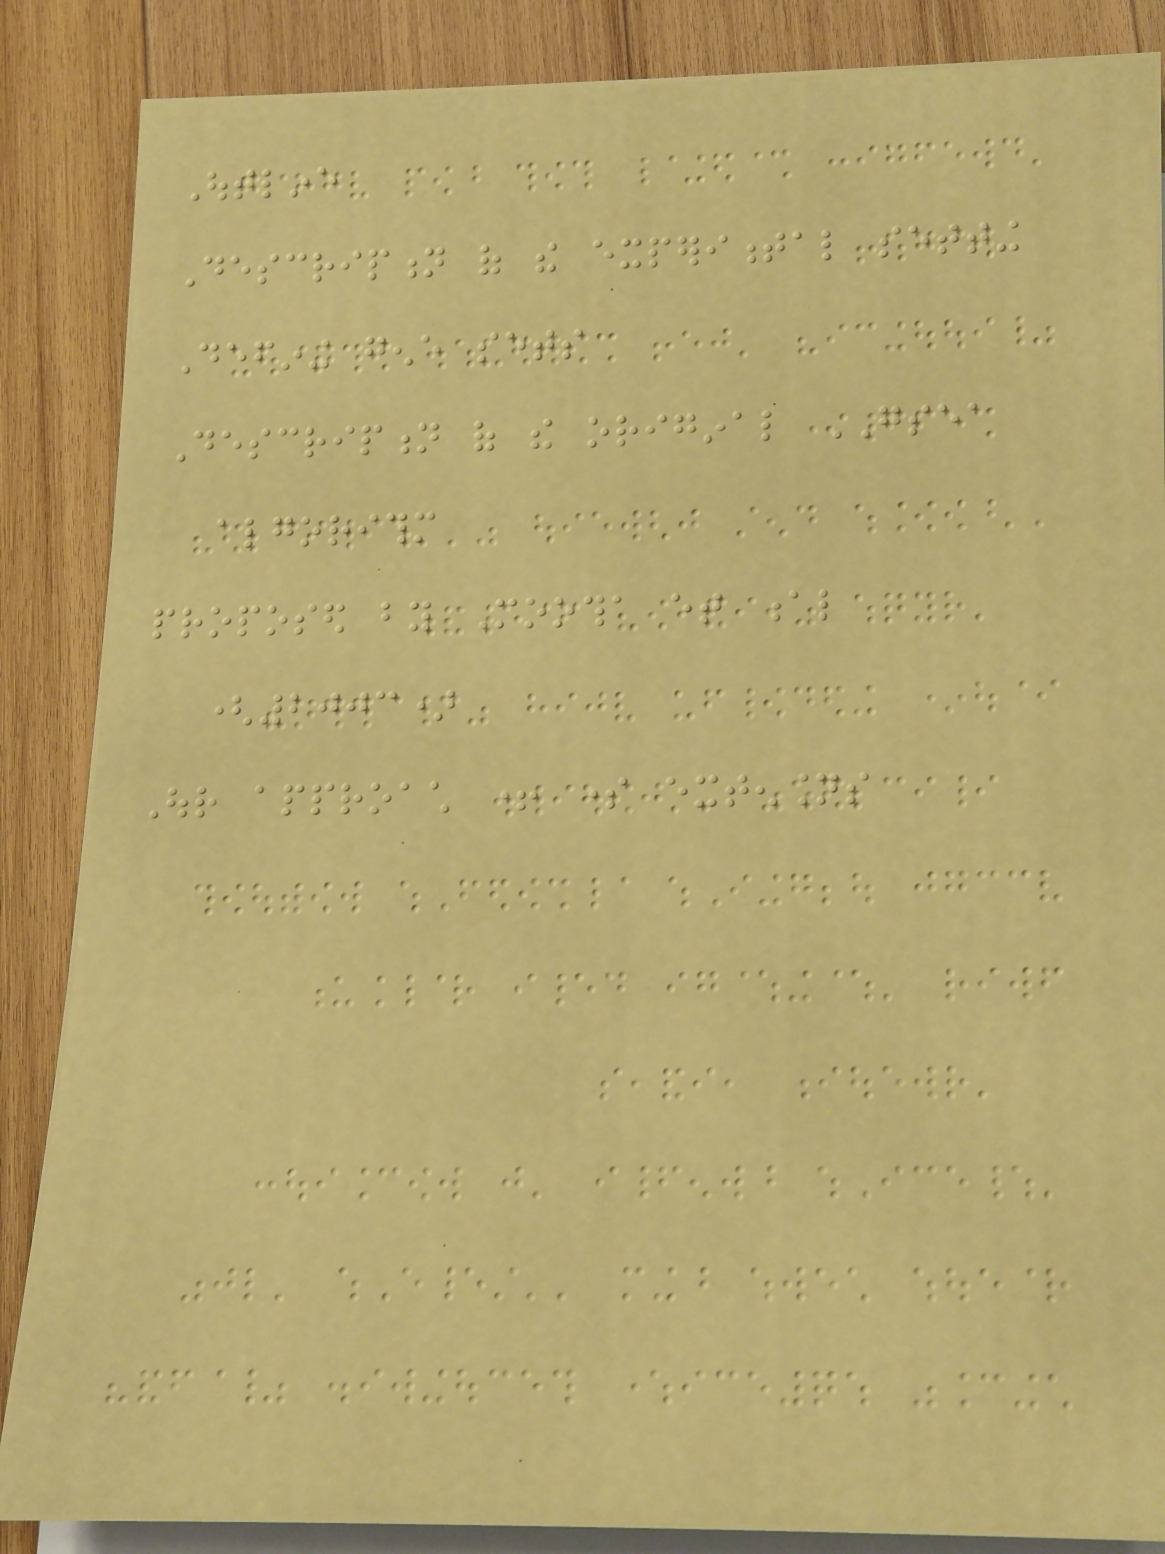Outline
Description of the experimental setting
Defining gene sets
Description of the original GSEA
algorithm
proposed by Mootha et al
(2003)
Our approach + some extensions
